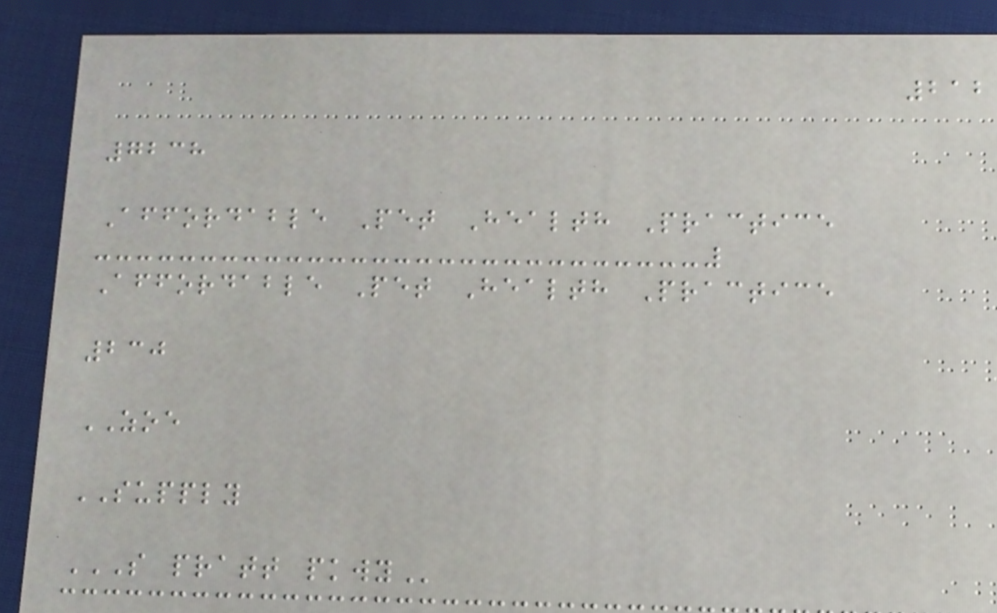212
7238
Affordable Pet Health Practice
Affordable Pet Health Practice
230
ZOE
SUPPLY
S PRATT PKWY
